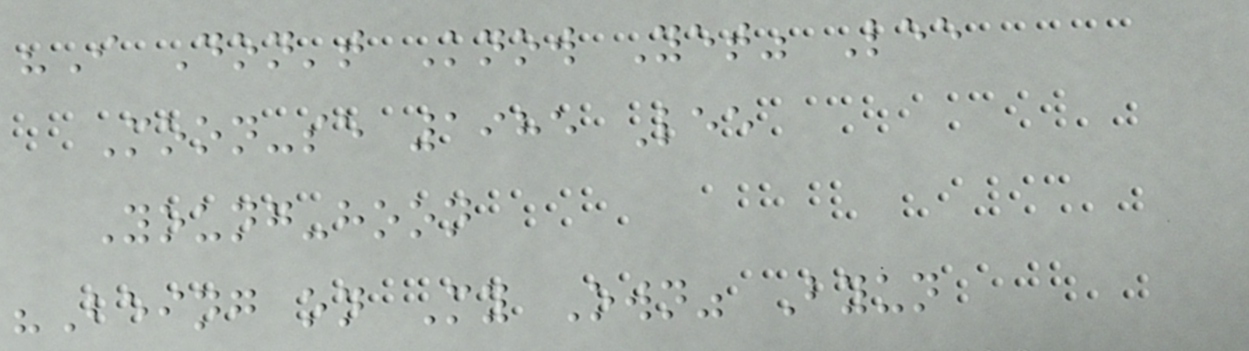"I Don't Know Yet" Lee
Moon-se 1985 Lee
Young-hoon
"Being on My Own" Byun
